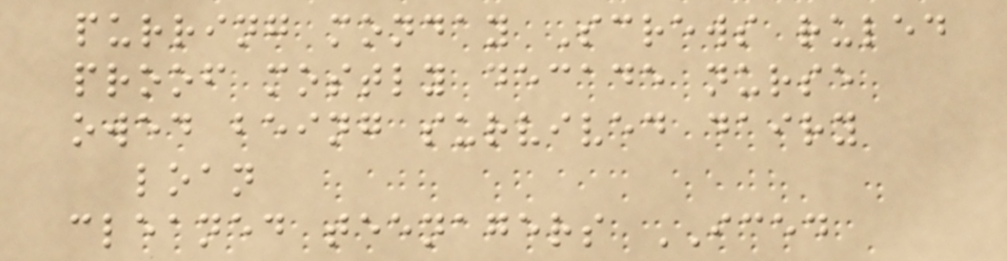purring monday Screws ruled
proof mostly decade nurse
owed being survived dairy
loan
cleaned teenagers ICED
